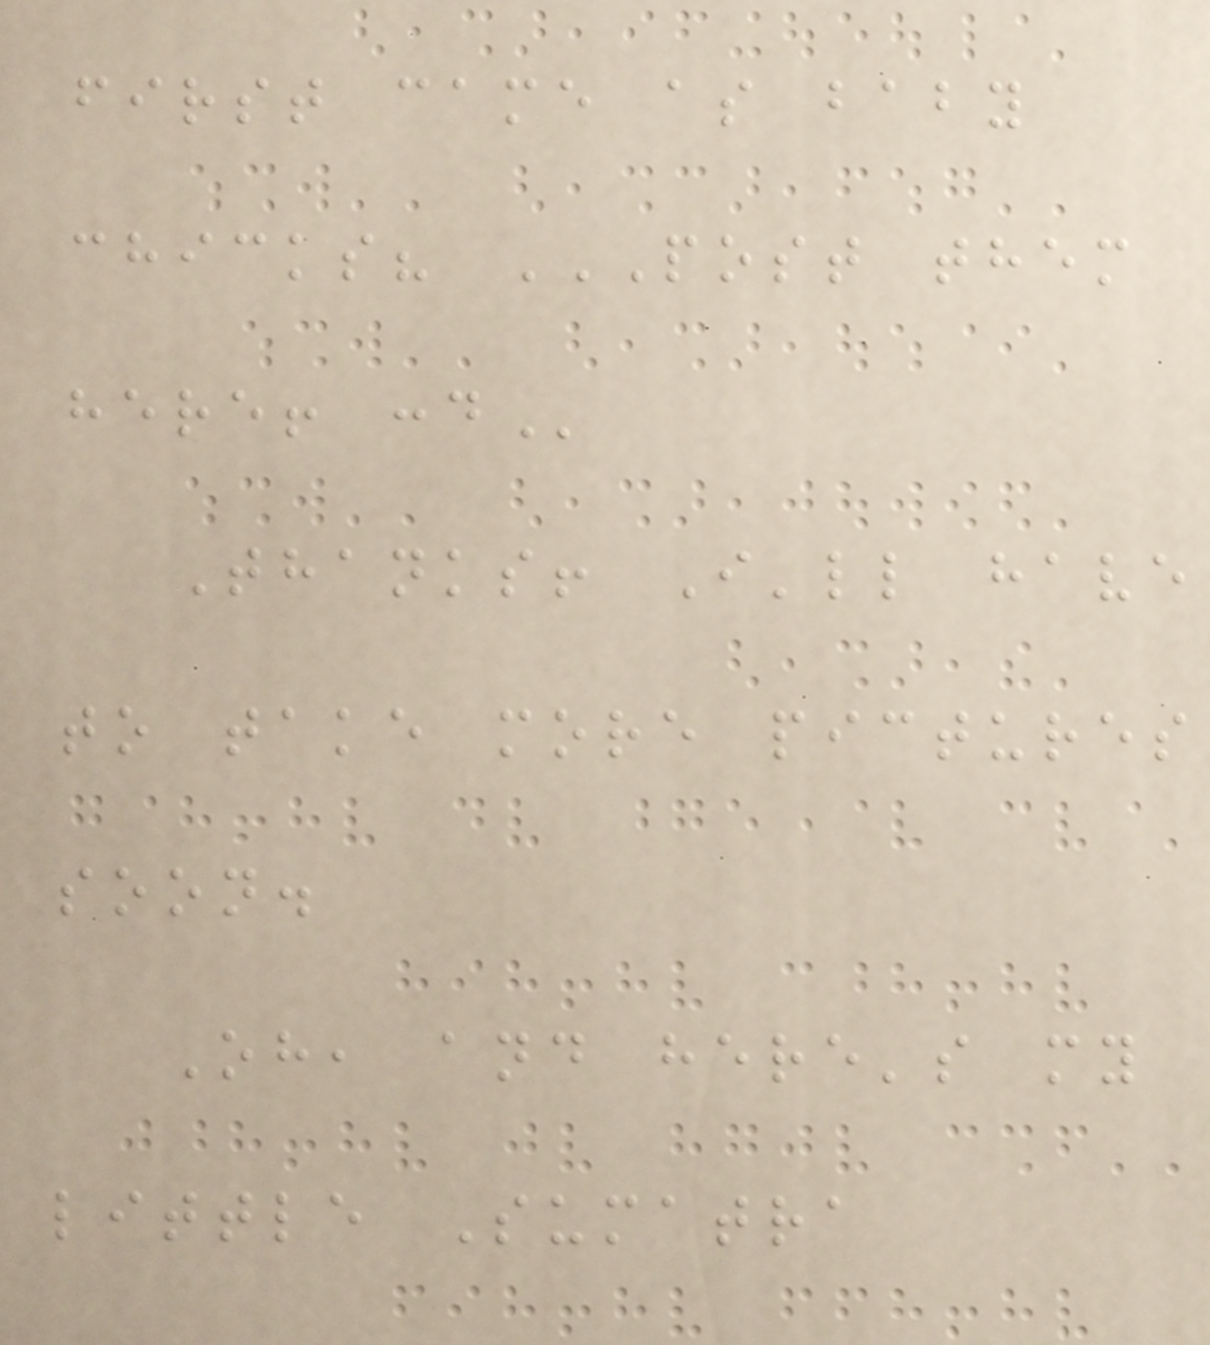first came as baby
chicks? POST THEM
HERE! :D
Thanks! I'll have
to take more pictures
soon.
Oh, and here's my
little Sumatra
